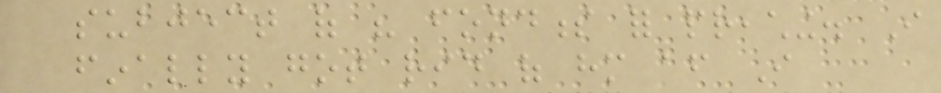subject of his fondness for preaching. I
finally got rid of him after I
